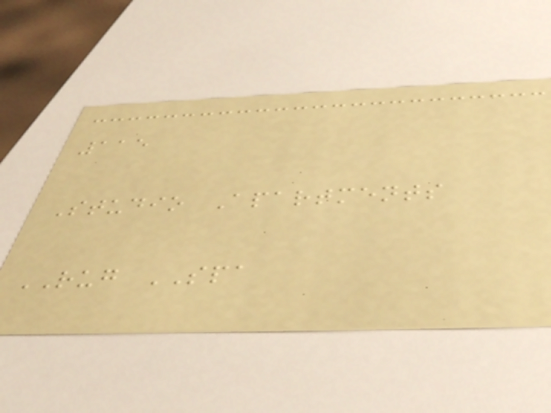115
Studio Apartments
RUG SPA
